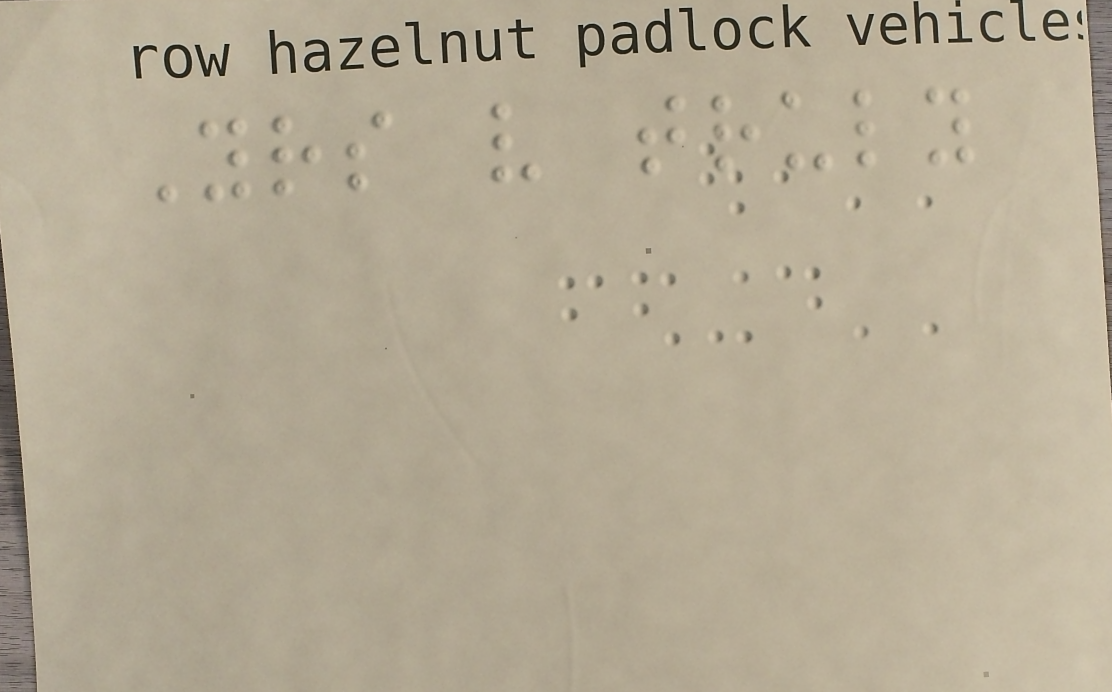Yours very truly
